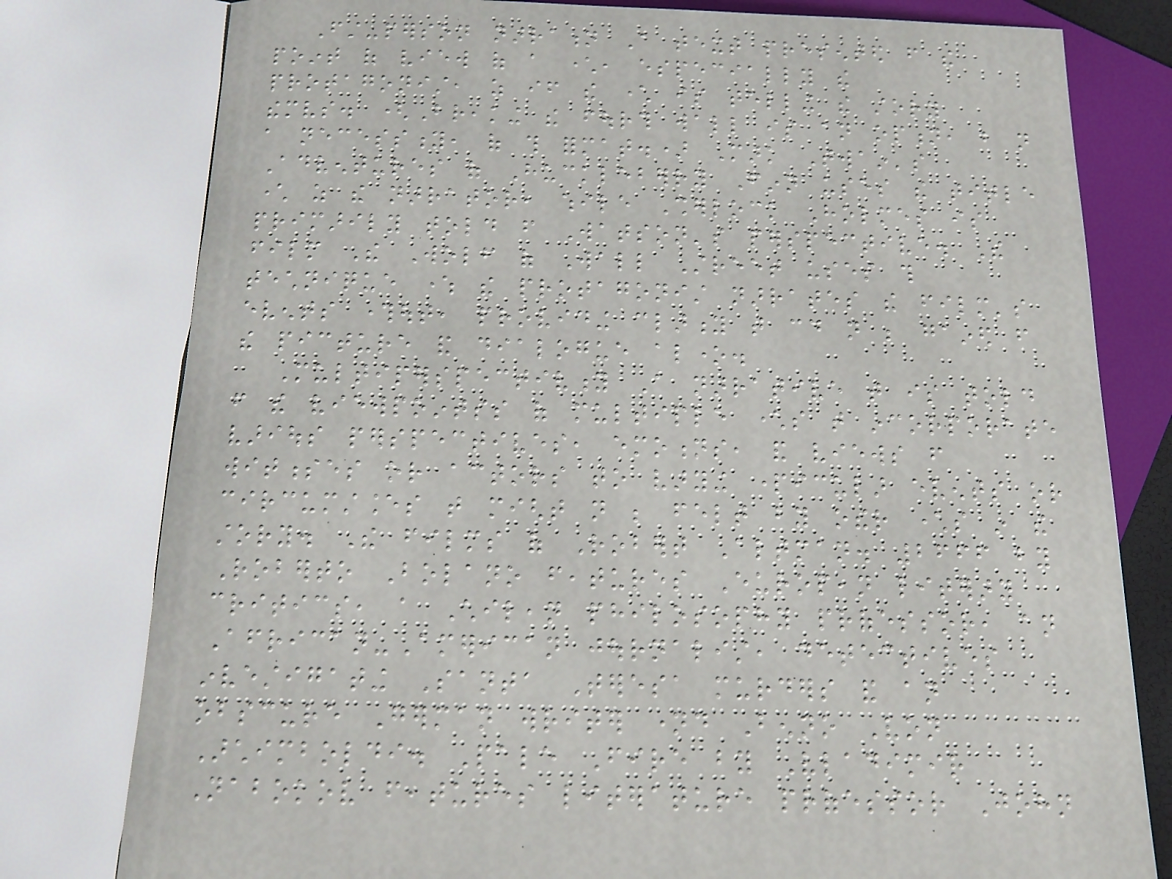First-person narration A text presented from the
point of view of a character, especially the
protagonist, as if the character is telling the story
themselves. (Breaking the fourth wall is an option, but not
a necessity, of this format.) Mark Twain's
Adventures of Huckleberry Finn uses the title
character as the narrator, while Sherlock Holmes is
primarily told from Watson's perspective. The
film The Wolf of Wall Street uses this
technique where the protagonist narrates the film's
events throughout, providing clarity that could not be gained from
the picture and dialogue alone.
Multiperspectivity A narrative that is told
from the viewpointss of multiple characters that incorporate
various perspectives, emotions, and views from
witnesses or actors to varying particular events or
circumstances that might not be felt by other characters in the
story. The films of Robert Altman. 2666 by
Roberto Bolano features European literary
critics, a Chilean philosophy professor, an
African-American journalist, detectives
investigating Santa Teresa murders and an
obscure German writer named Benno Von
Archimboldi. Pale Fire by Vladimir
Nabokov features literature professor John
